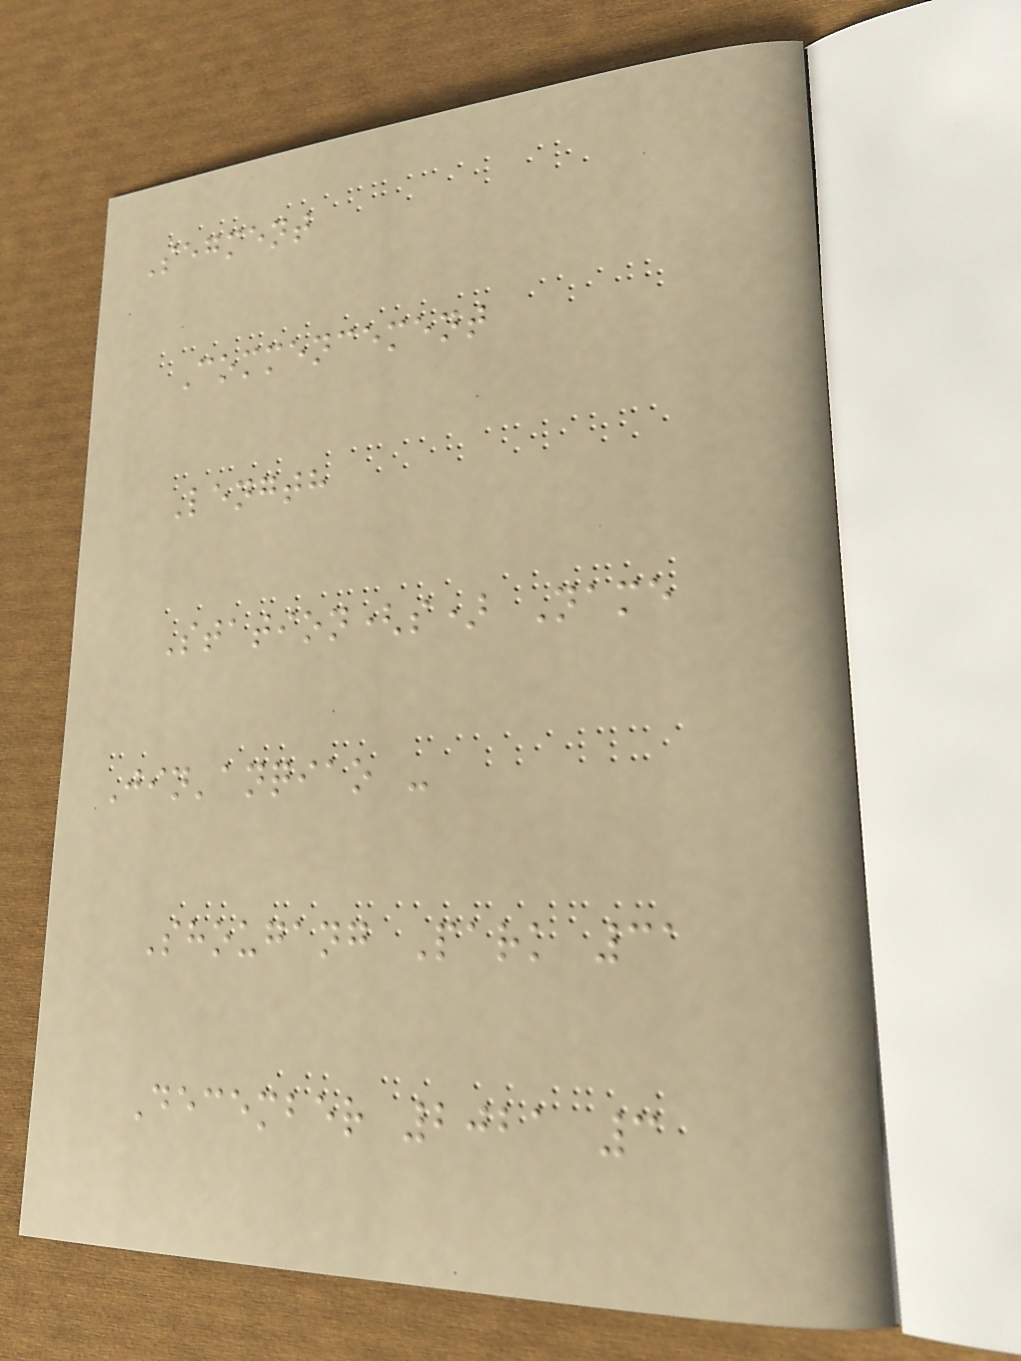Segment
Commencement
Length
Station(s) Name
Jin'anqiao -
Shougang Park 31
December 2021 3
